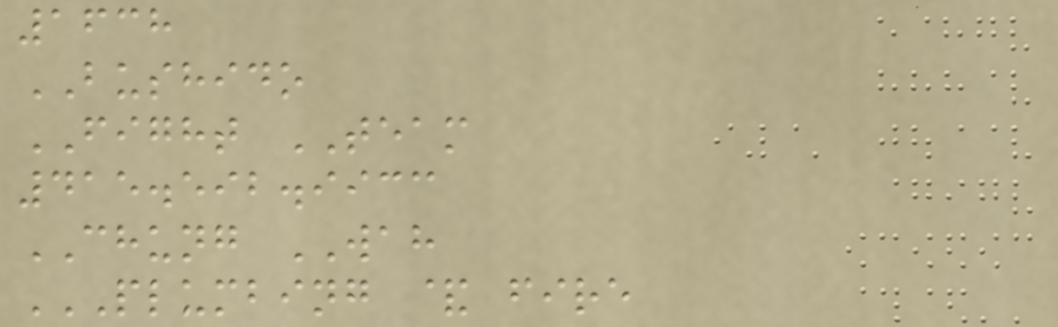1638
BUSHIDO
FIGHT TEAM
415.592.9933
CHUNG WAH
PLUMBING & FIRE
